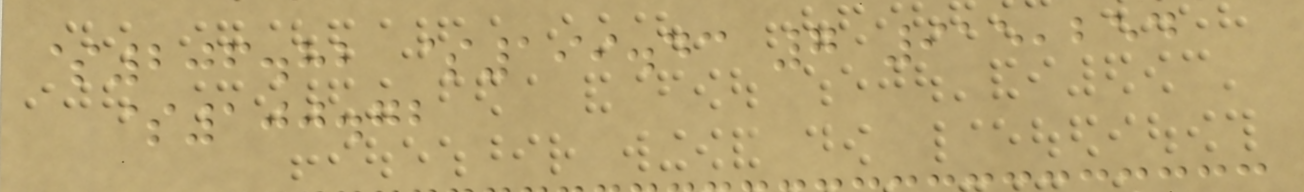$206.82 $199.43 7 915,254
$100.72
